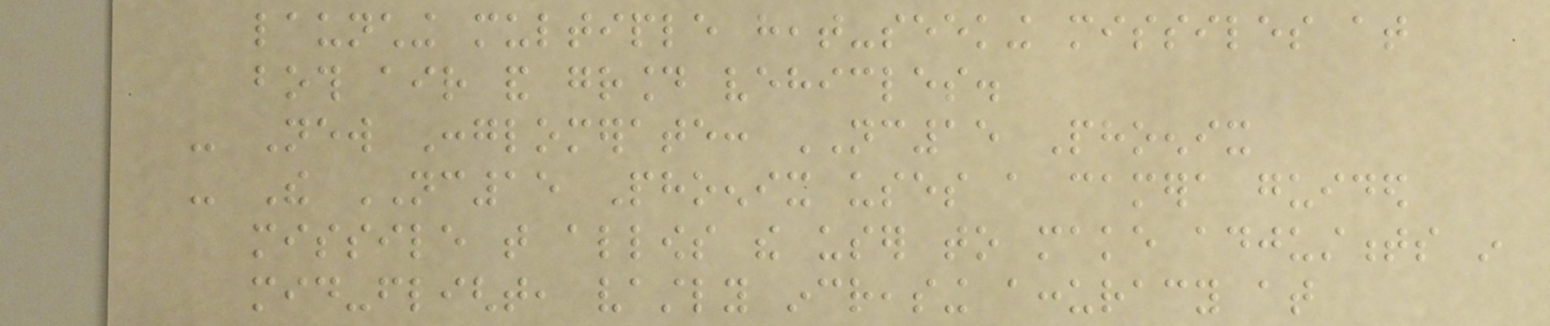launching multiple heat-seeking missiles at
both air and ground vehicles.
- New Conglomerate: NC15 Phoenix
- The NC15 Phoenix uses a camera guided
missile that allows the user to make adjustments in
mid-flight, vastly increasing accuracy at
